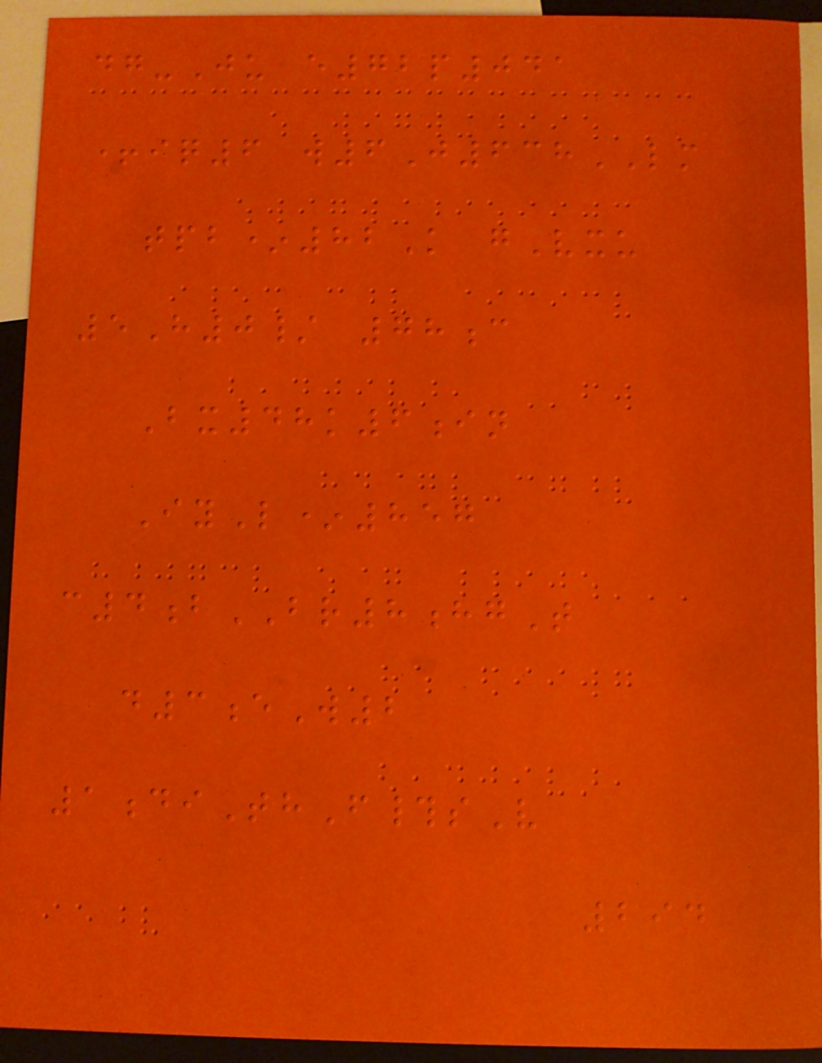dg-Ju e72p041
+iq6 w6J638LM
tpb*82K gVxu
5H0/ 78c
Bx48k6in
IyL*857
c4bBR8hgT
d3eW2
1diThF#sV
294
